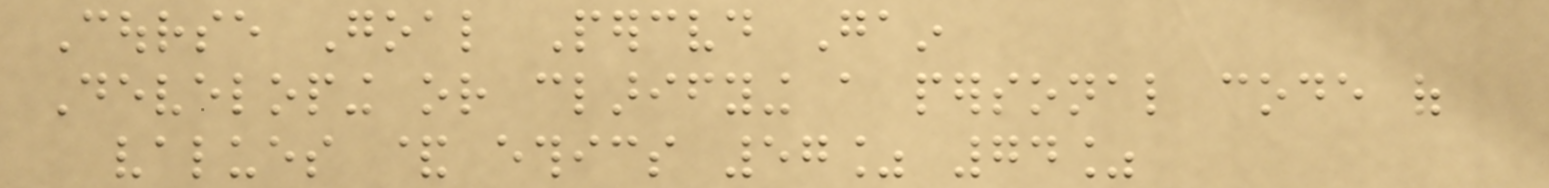Course Goal Perceived Gain
Developing or clarifying a personal code of
values & ethics 57% 74%
